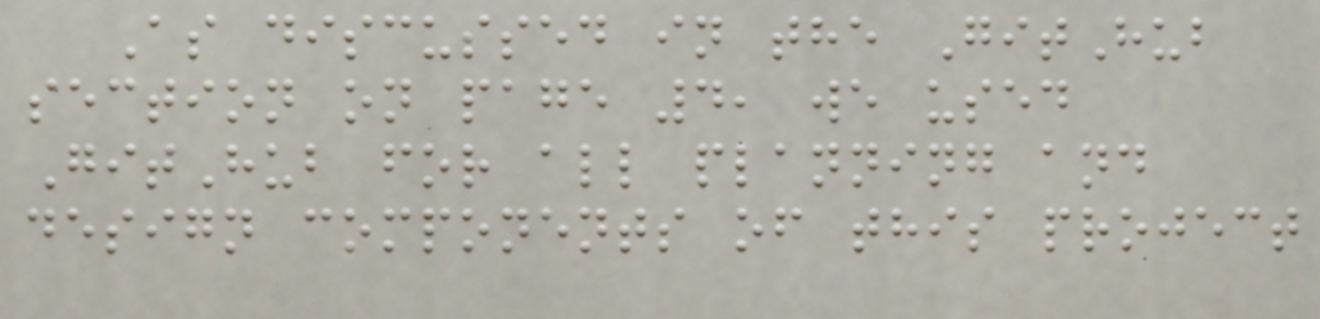As discussed in the GitHub
section on page 4, we used
GitHub for all planning and
design components of this project
